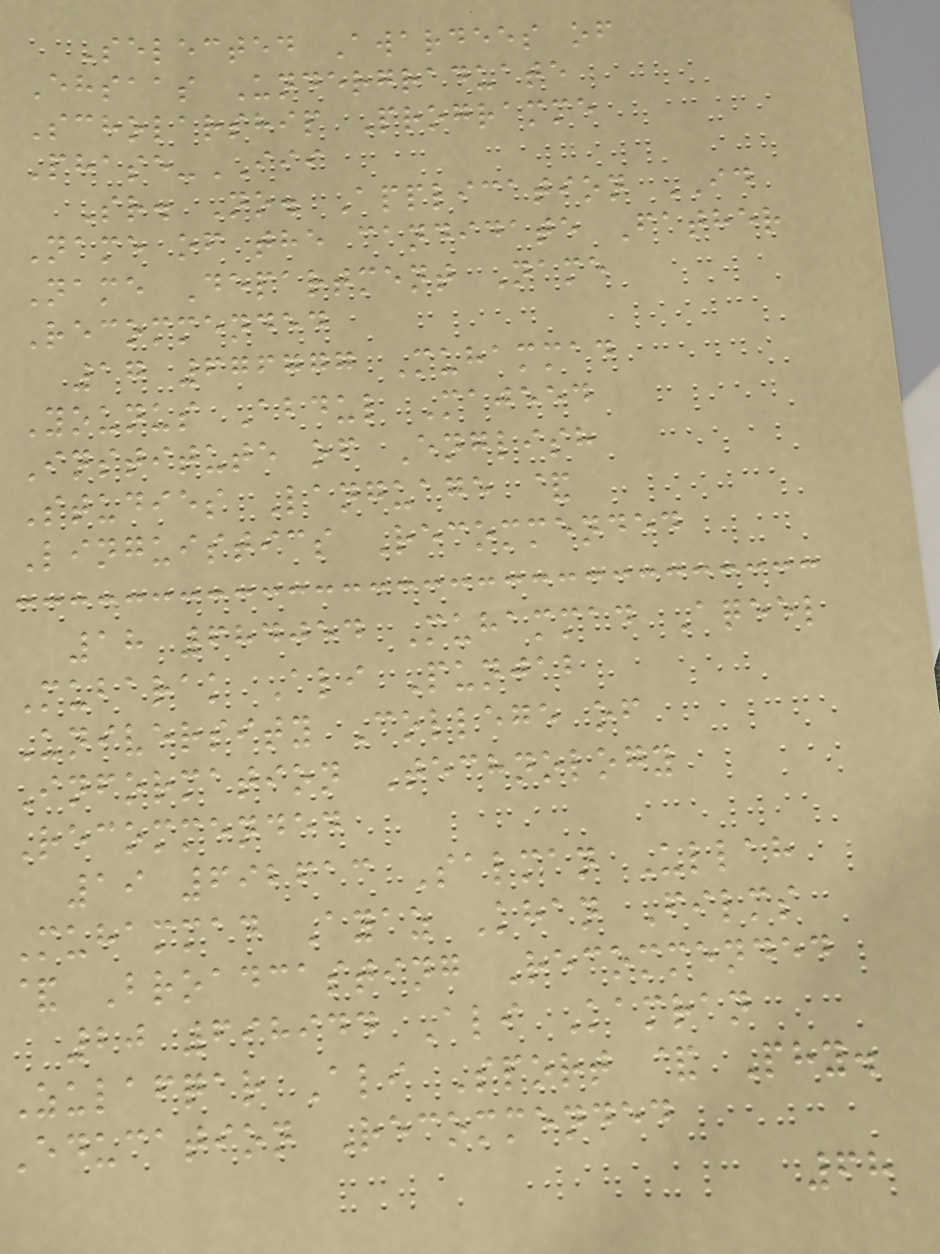Selected Awardees of
Ehsaas Undergraduate
Scholarship Programme
Phase-III
Sr. No. Application ID
Name of the candidate Father
Name Department Name
Recommended
17 676777 Muhammad
Younus Abdul Majeed
Institute of English
Studies Language &
Linguistics Recommended
18 684054 Muhammad Aqeel
Mubarak Ali Punjab
University College of
Information Technology
Recommended
19 692613 Salman Ullah
Muhammad Ayaz Khan Films
& Broadcasting Recommended
20 698944 Ali Kamran
Zulafqar Ali Sport & Phy.
Education Recommended
68
